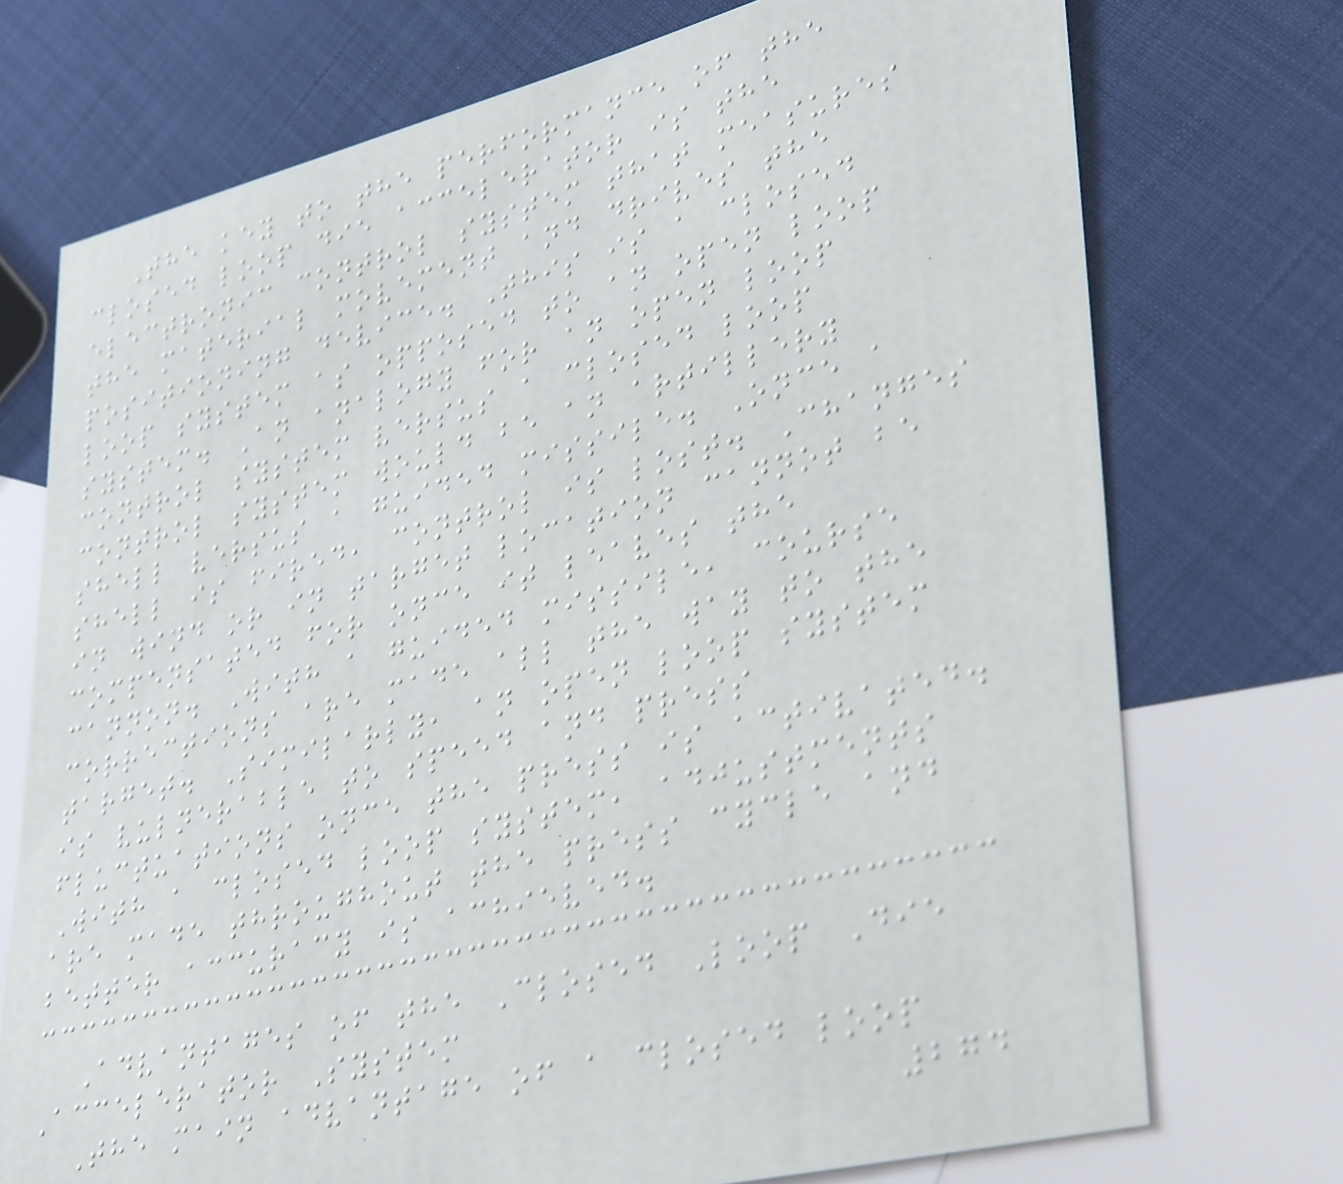The key to the performance of the
closed loop die accelerator is the
electronic control system that measures
the material movement and drives the
positioning device. This is a closed
loop system as opposed to an open loop
system. An analogy for an open loop
control system versus a closed loop
control system would be an artillery
shell versus a guided missile. Once a
shell is fired, control is lost. Changes
in wind or in target location cannot be
compensated for once it leaves the
cannon. With a guided missile, course
corrections are made all the way to the
target. Similarly, an open loop system
is vulnerable to speed and press
fluctuations once the press is activated.
With a closed loop system, adjustments
are made throughout the press cycle and
better accuracy is achieved.
Advantages of the Closed Loop Die
Accelerator System
The main advantage of a closed loop
274
